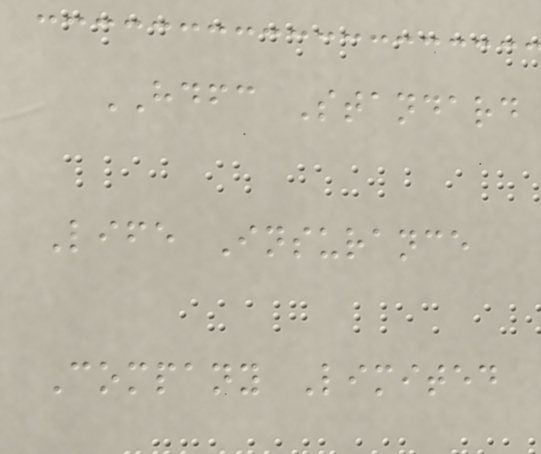HDFC Standard
Life Insurance
Company Limited
